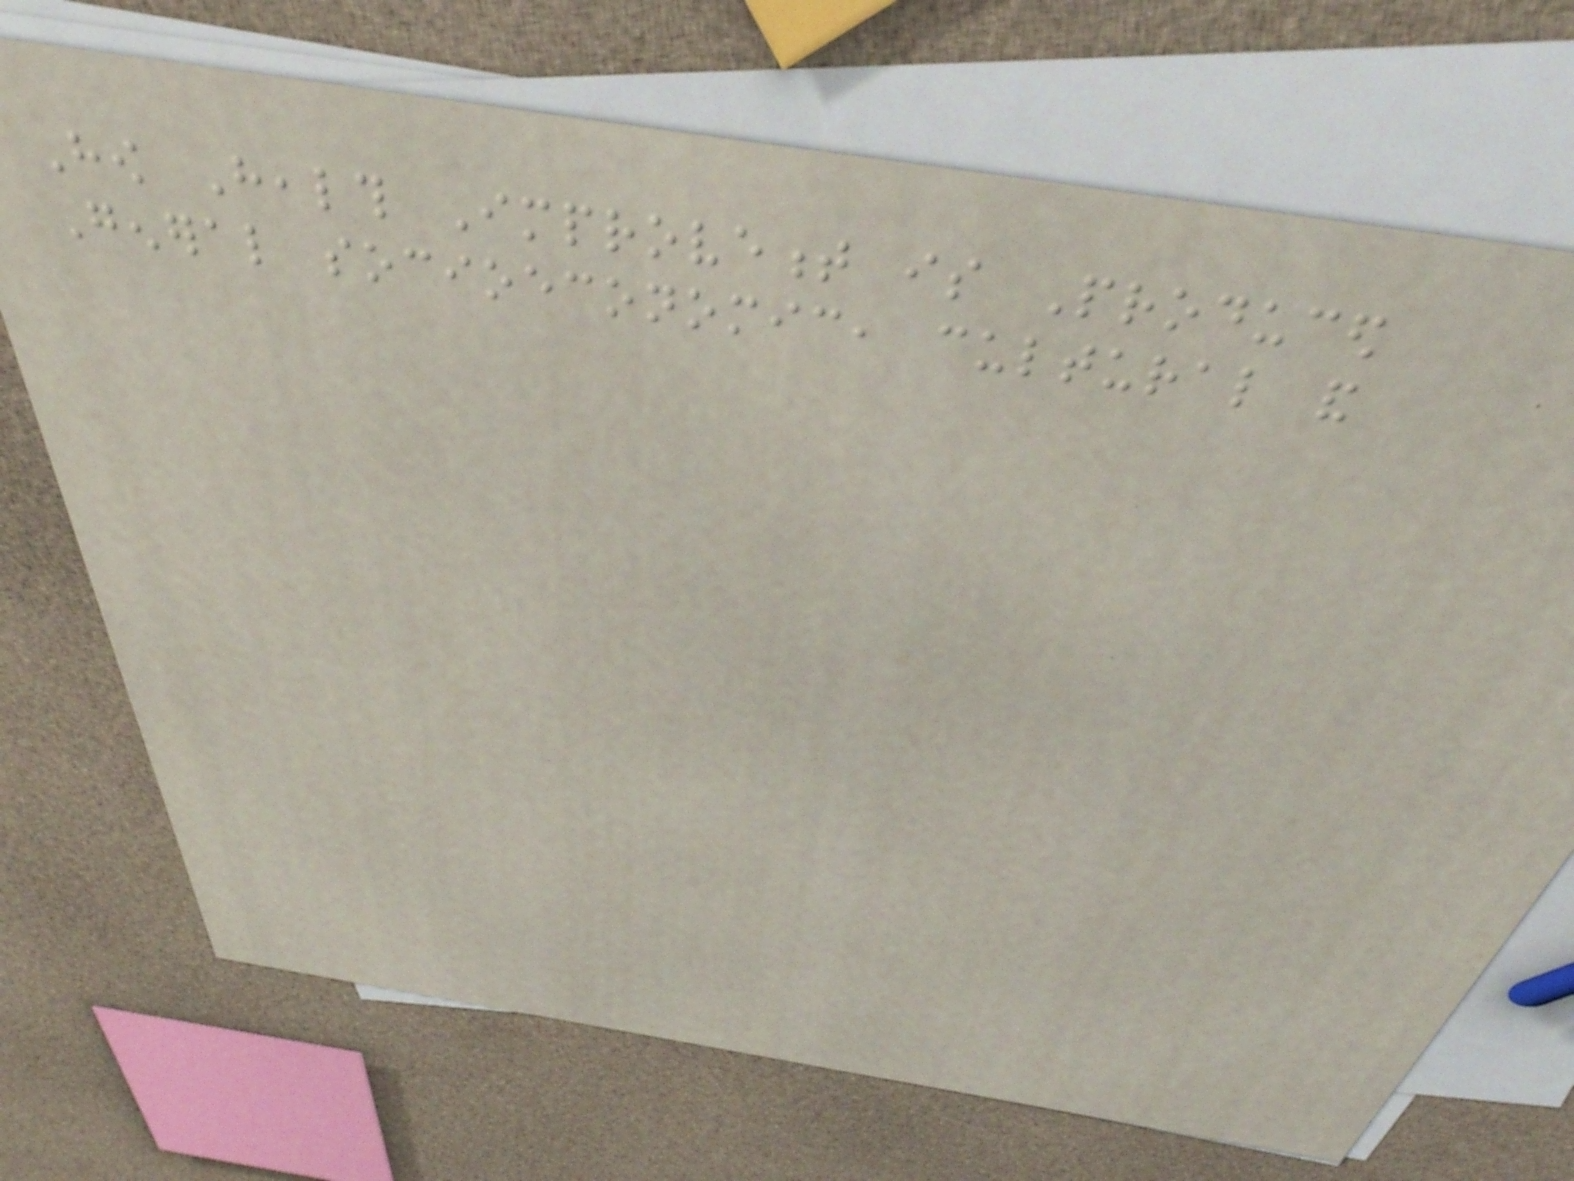How Health Improvement is Produced
General socioeconomic, cultural and
